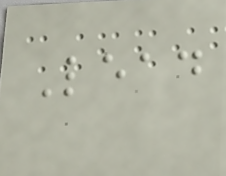Lead
